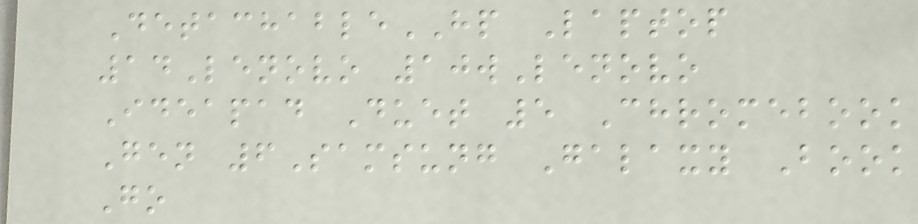DetachableHP Laptop
14Lenovo 10wLenovo
Ideapad Duet 5 Chromebook
Gen 6Samsung Galaxy Book
Go
